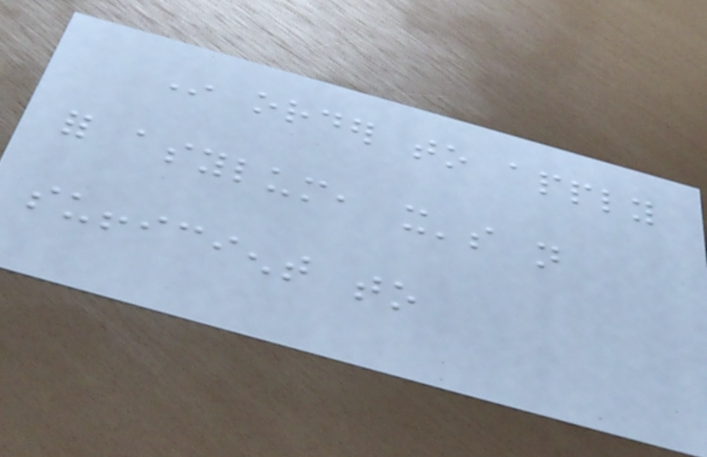In order to apply
for asylum, it's not
sufficient to
